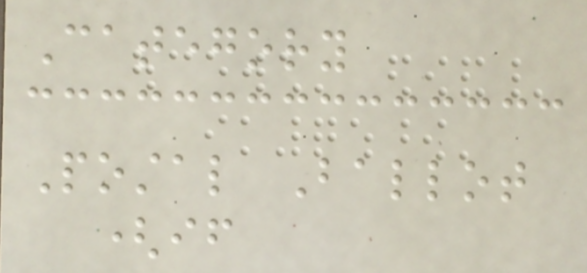Category
Postal Ballot
(if
